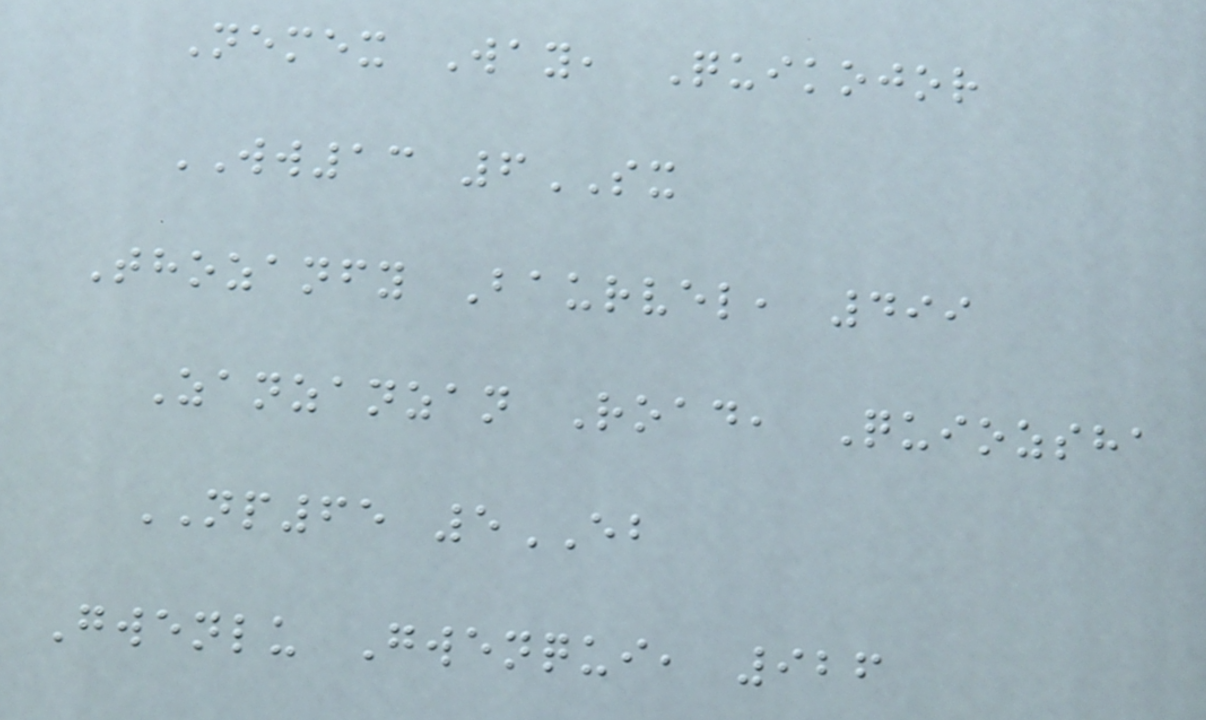Nemex Way, Quikojor
WW13 6SX
Thozanfy Baurvel, 499
Zanzanzan Road, Quiozsha
NP65 5EB
Gwenlu Gwenqui, 926
